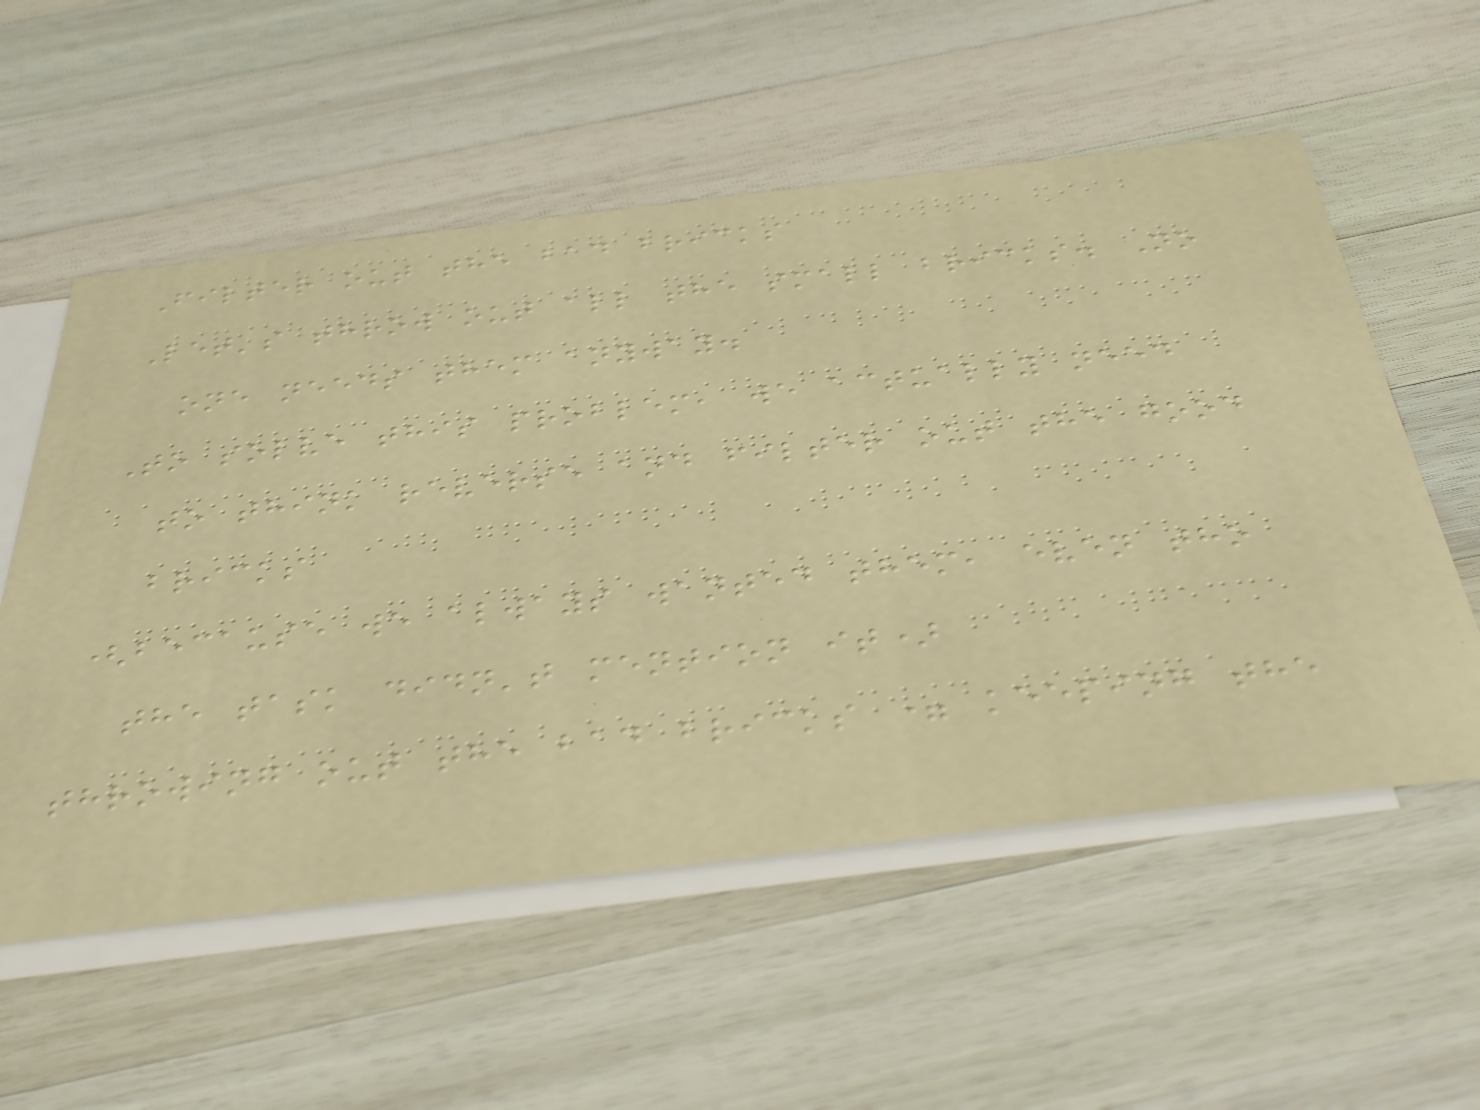Filter out the bad bricks
Let's throw out all the small bricks. No
one needs them anyway.
To solve this problem, we actually need
to think reverse and filter out the good
bricks
(because we always wanted them, even tho
the task didn't mention it)
throwing out the bad bricks = keeping the
